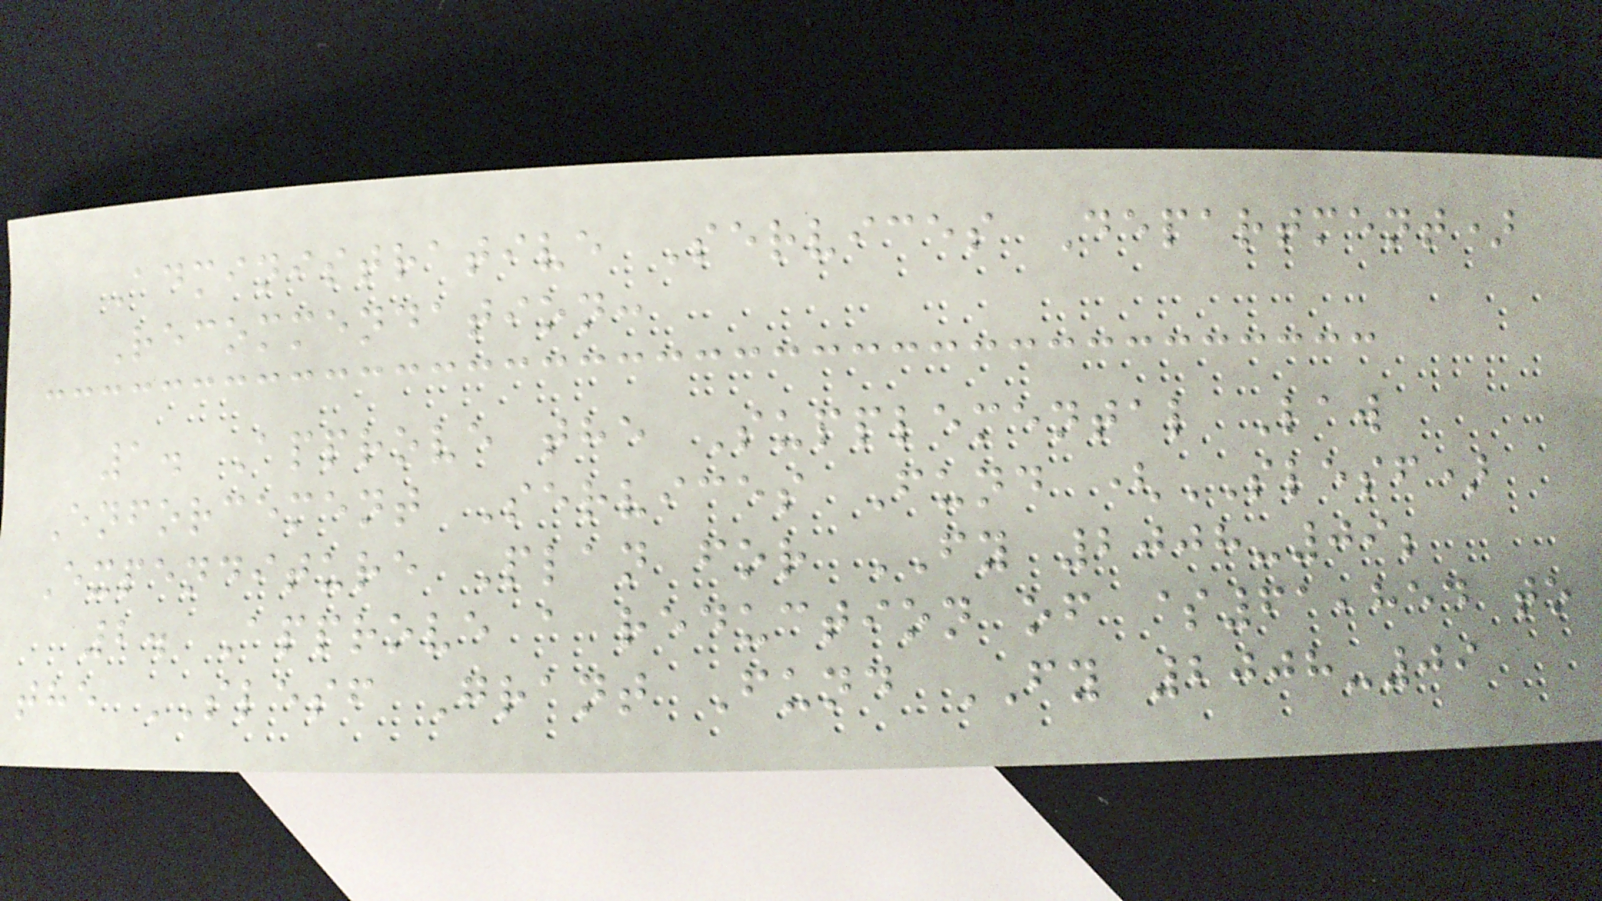Administrative Services Department)
Recommendation:
1. Approve the Supplemental Law
Enforcement Services Fund (SLESF)
Expenditure Plan for FY 2008-09;
2. Approve a reduction of $61,854 to
the SLESF Grant Fund FY 2008-09
